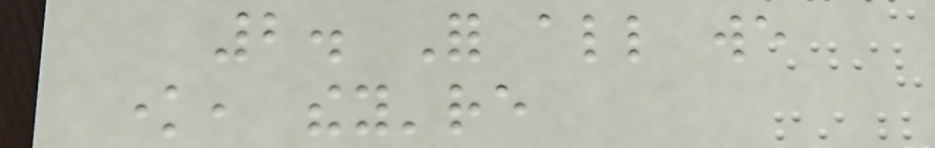2. For all we
know, they're
